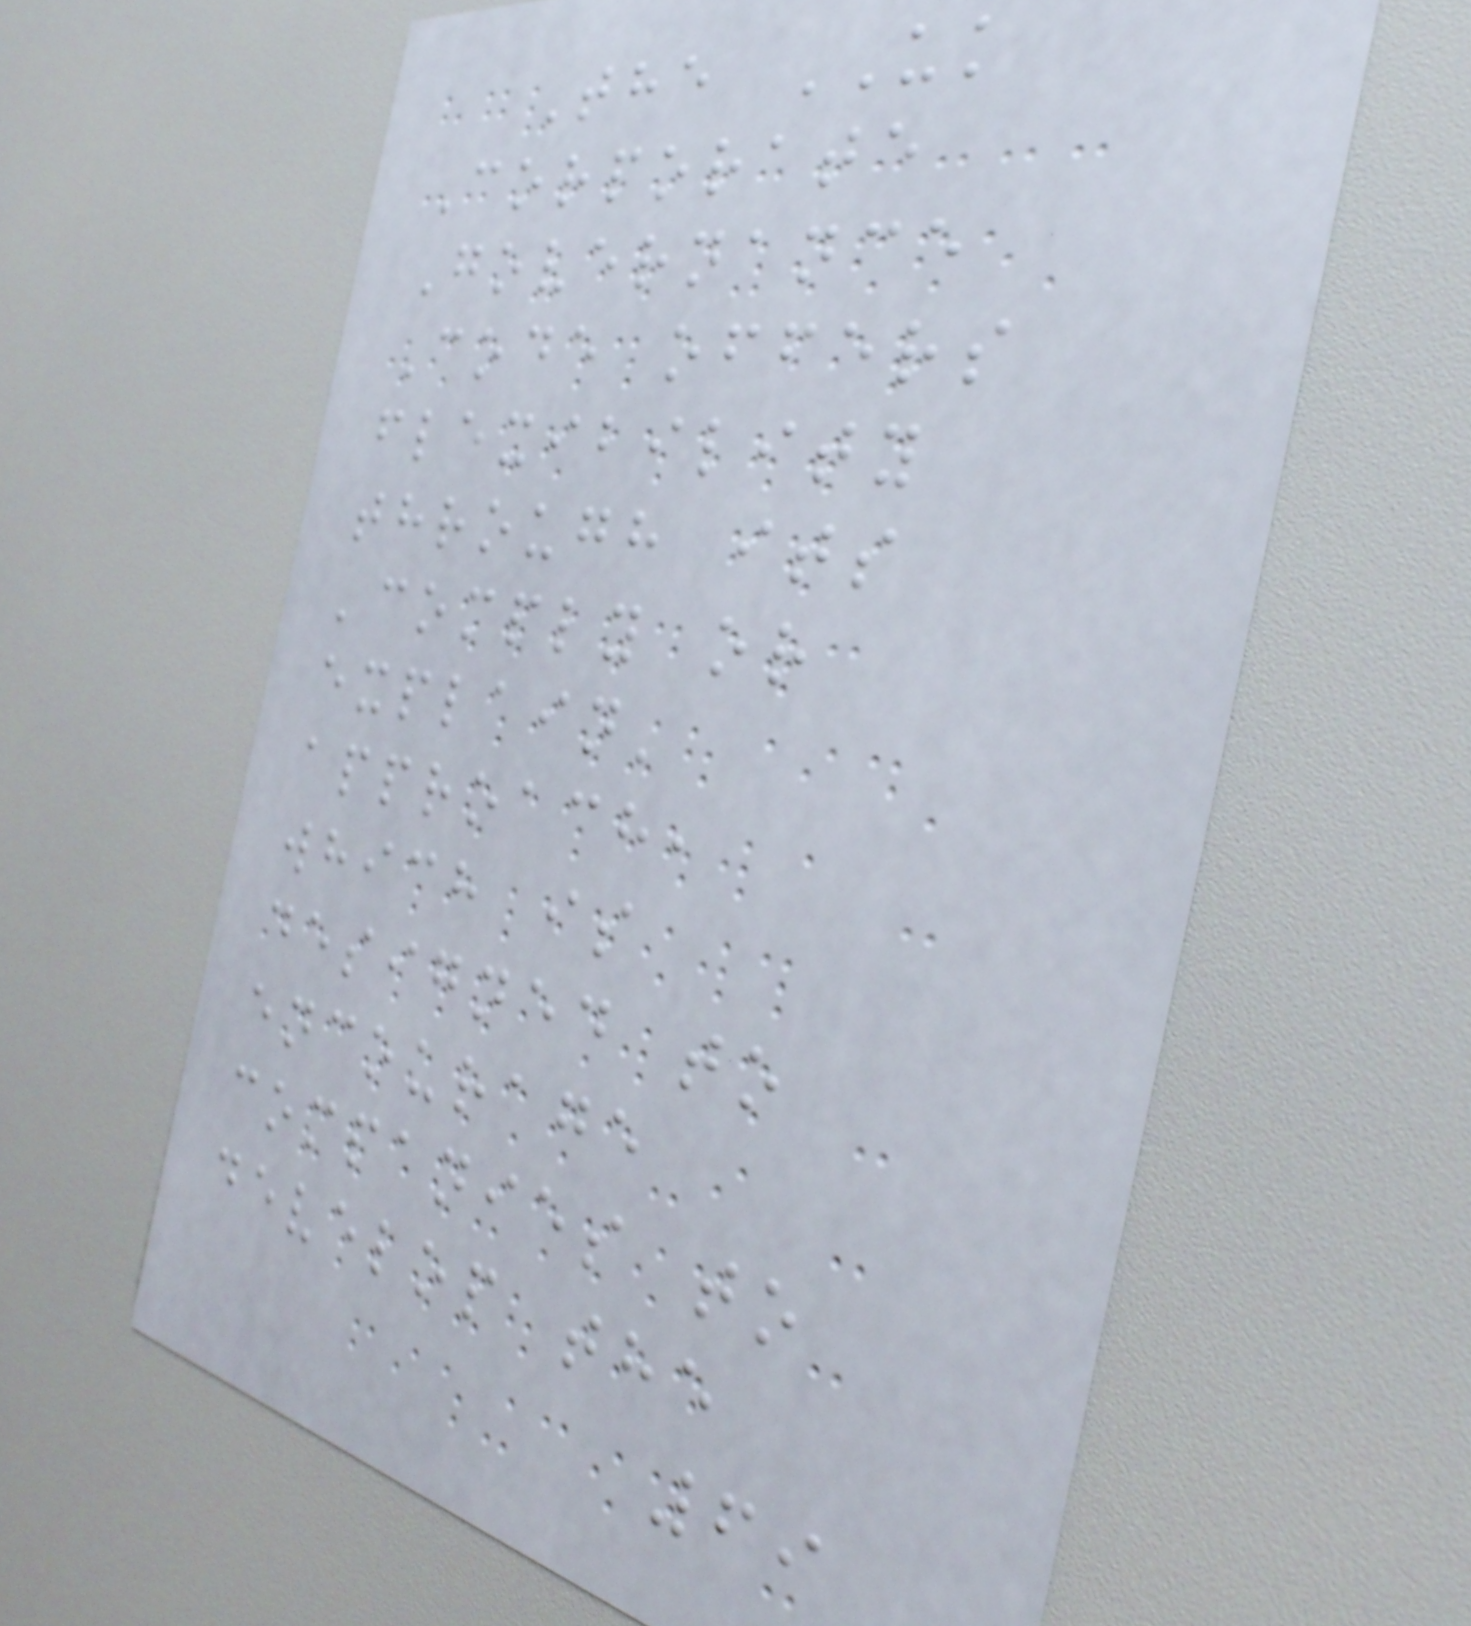The UK
Corporate
Governance
Code offers
flexibility
through its
'comply or
explain'
approach,
which is
designed to
encourage
companies to
develop the
69
